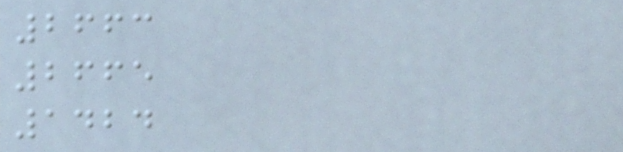2663
2665
1424
